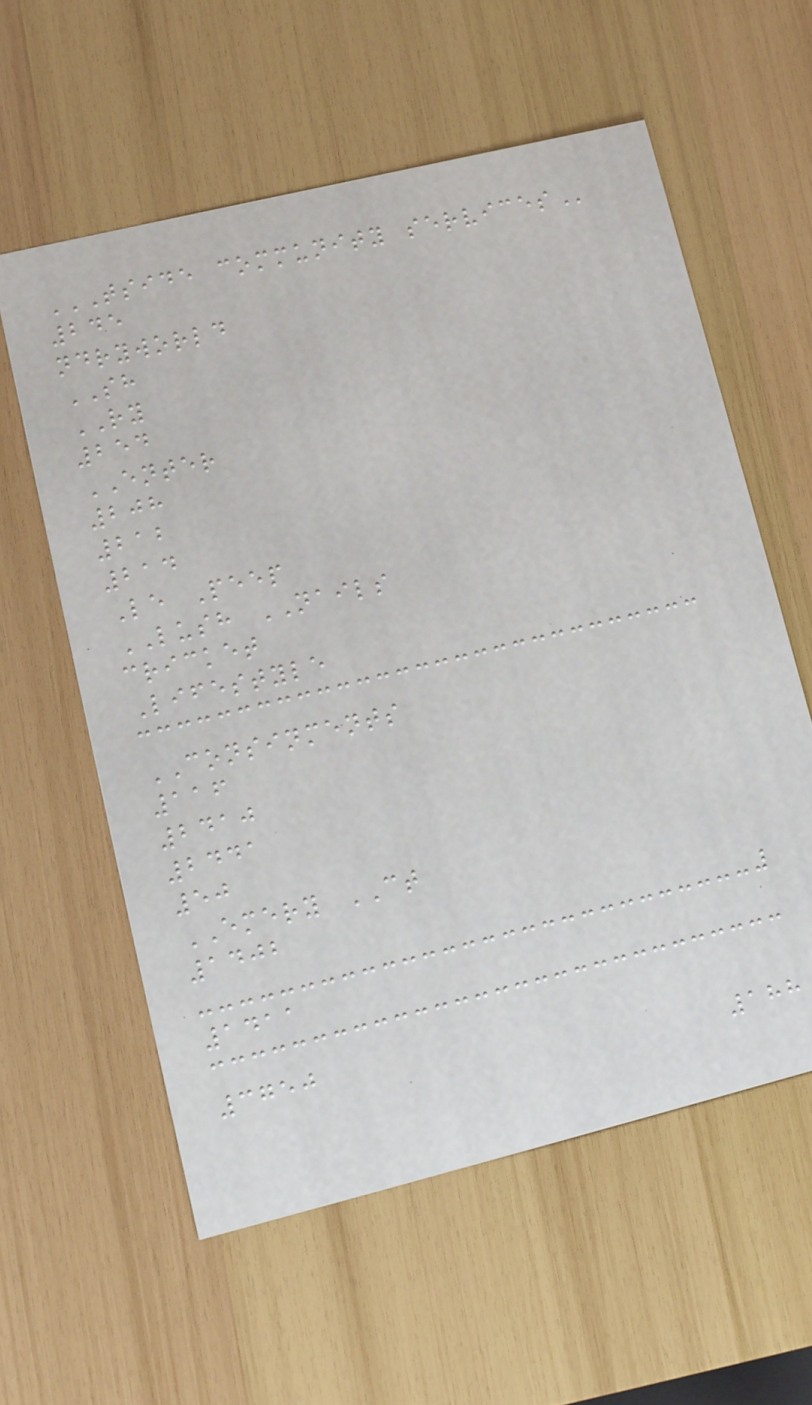TSIDE COMMUNITY SERVICES
245
ndryworld
SH
RY
254
ENTER
208
212
214
Le Peep
LUSH NAILS
cricket
Lifestyle
CONSINMENTS
116
2410
2441
50
EMERY CT
1402
1411
3750
188
